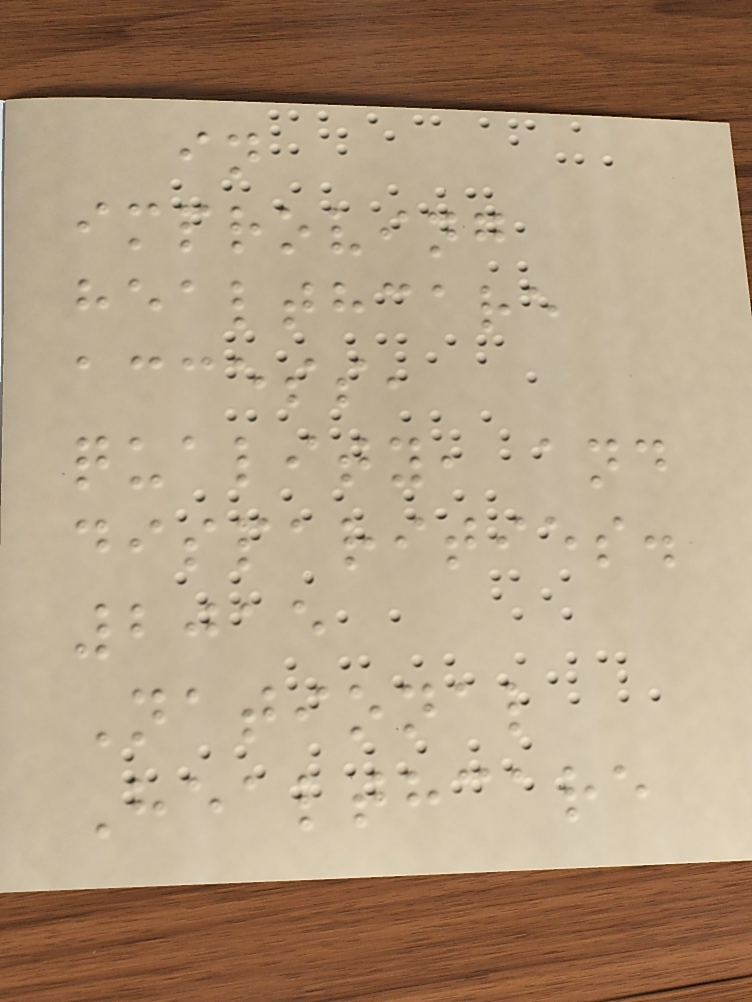in
improving
healthcare
access,
quality, and
disparities.
2015
National
Healthcare
